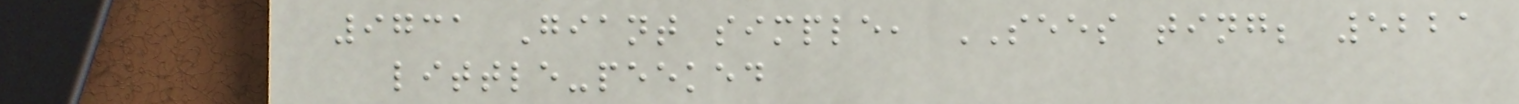9731 Giant simple, SEES ting; 5221
little-peeked
